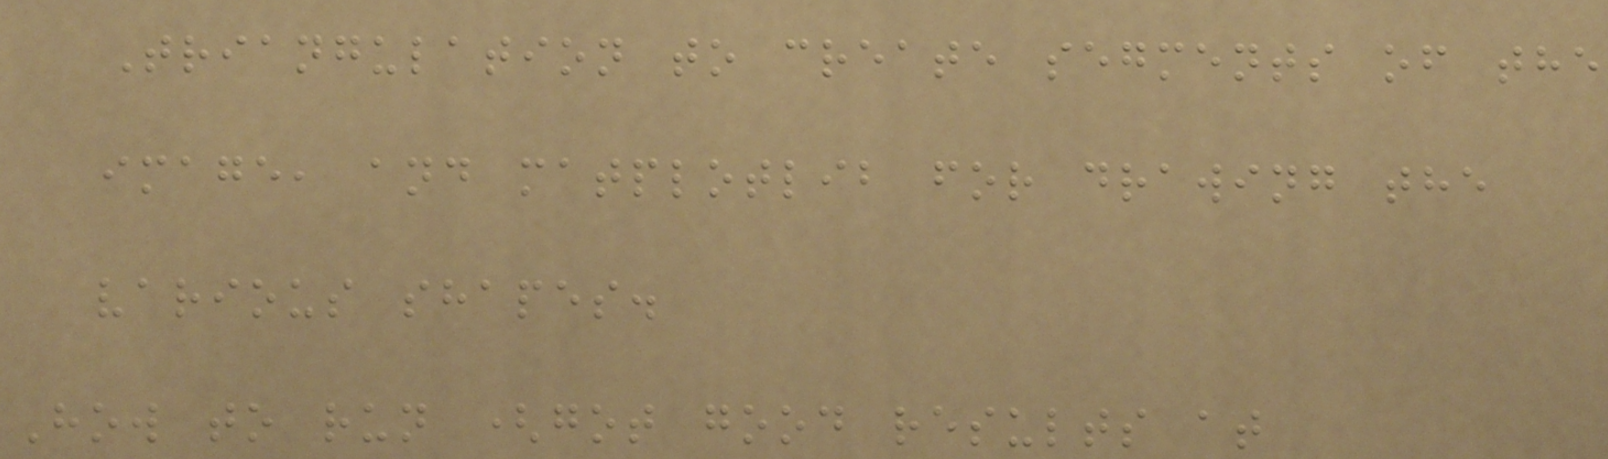Triangulation to create segments of the
image, and matplotlib for drawing the
various shapes.
How to run (got good results at
